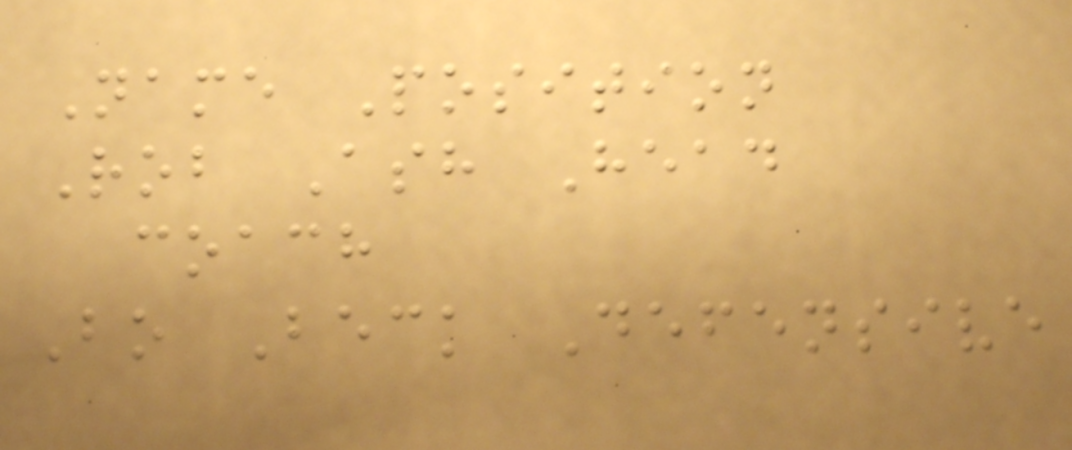Name Position
Rob Ash Head
coach
Bo Beck Defensive
